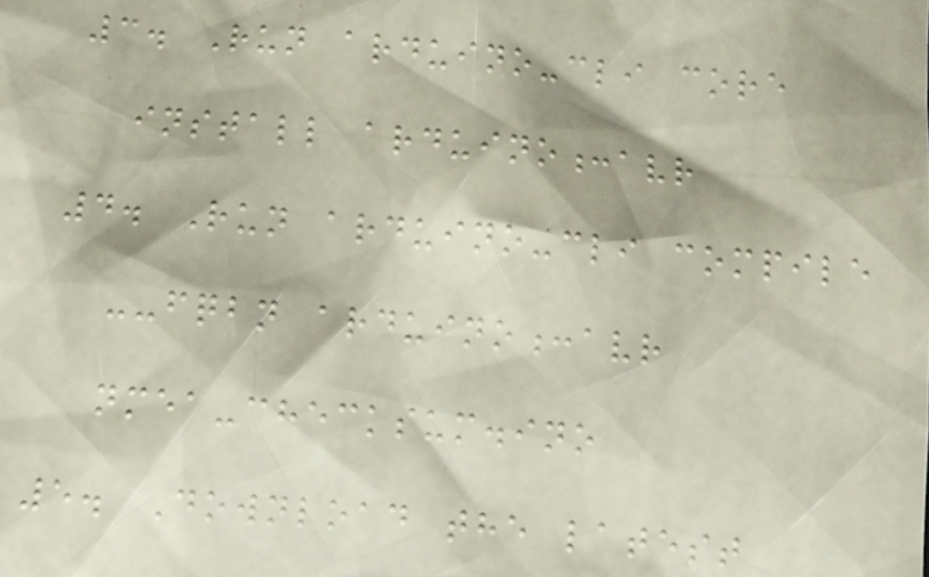3. Run arduino-cli core
install arduino:avr
4. Run arduino-cli compile
--fqbn arduino:avr
nmea-checksum.ino
5. Download the latest
